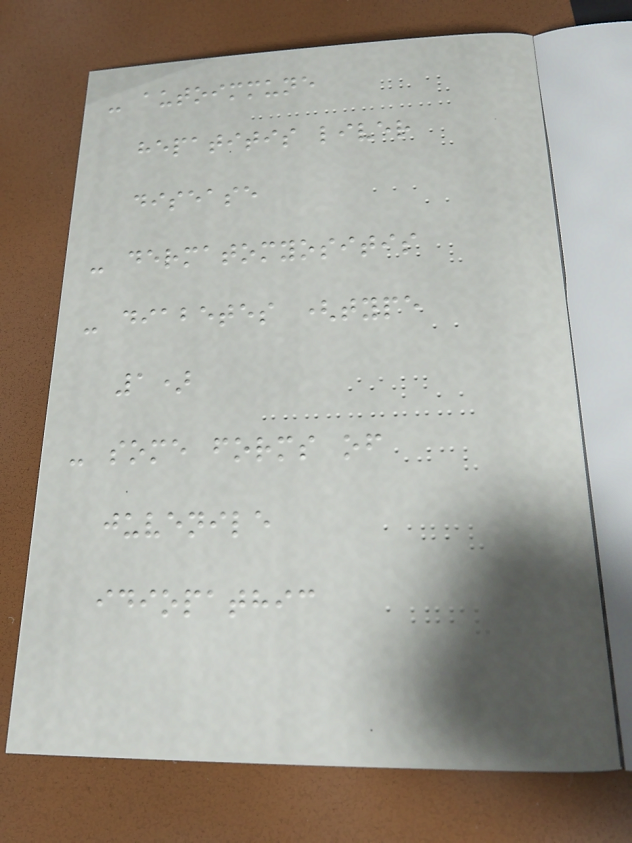- autoimmune
hepatitis liver
disease
- dermatomyositis
- diabetes (type
1)
- some forms of
juvenile
idiopathic
